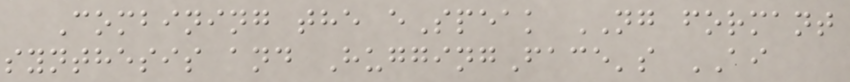Combining the eSpeak NG formant
synthesis and HuggingFace's AI
